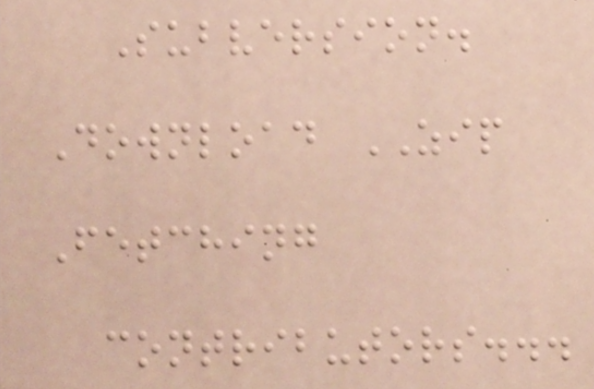Subversion.
Download ZIP
Fetching
contributors...
